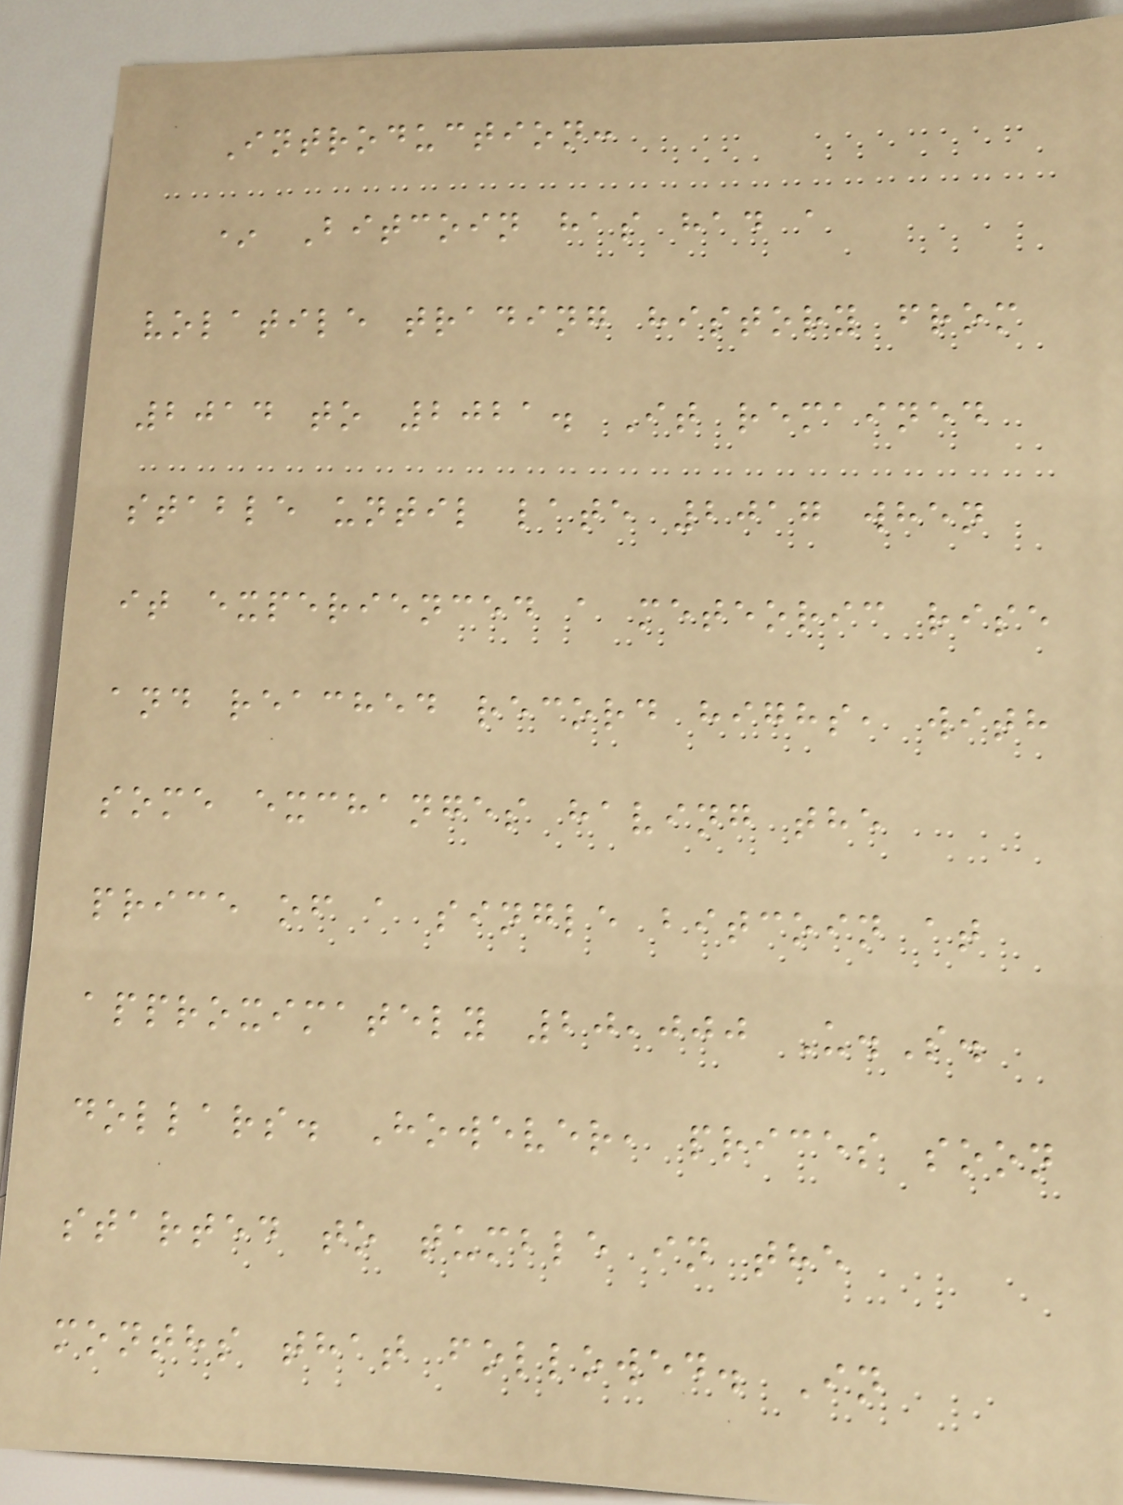Introduction:
* Bitcoin has had a
volatile trading history from
2014 to 2021. It remained
stable until late 2017 when
it experienced a meteoric rise
and reached record highs, with
some exchanges having the
price of a single bitcoin at
approximately 20,000 U.S.
dollars. However, prices soon
started to tumble in the
months that followed. In
